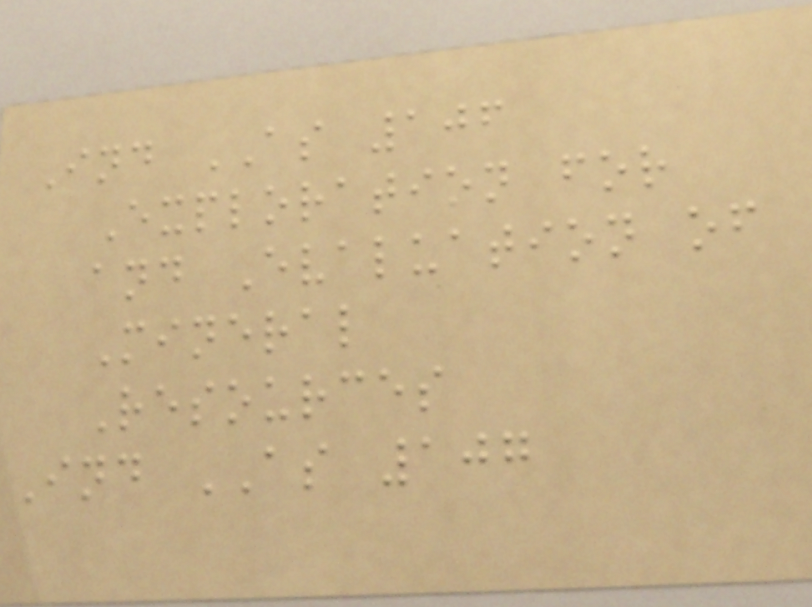Ind AS 106
Exploration for
and Evaluation of
Mineral
Resources
Ind AS 107
